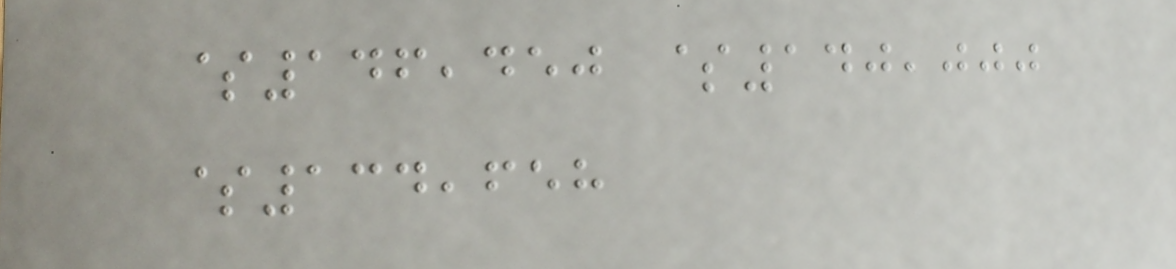$146,450 $140,000
$134,658
